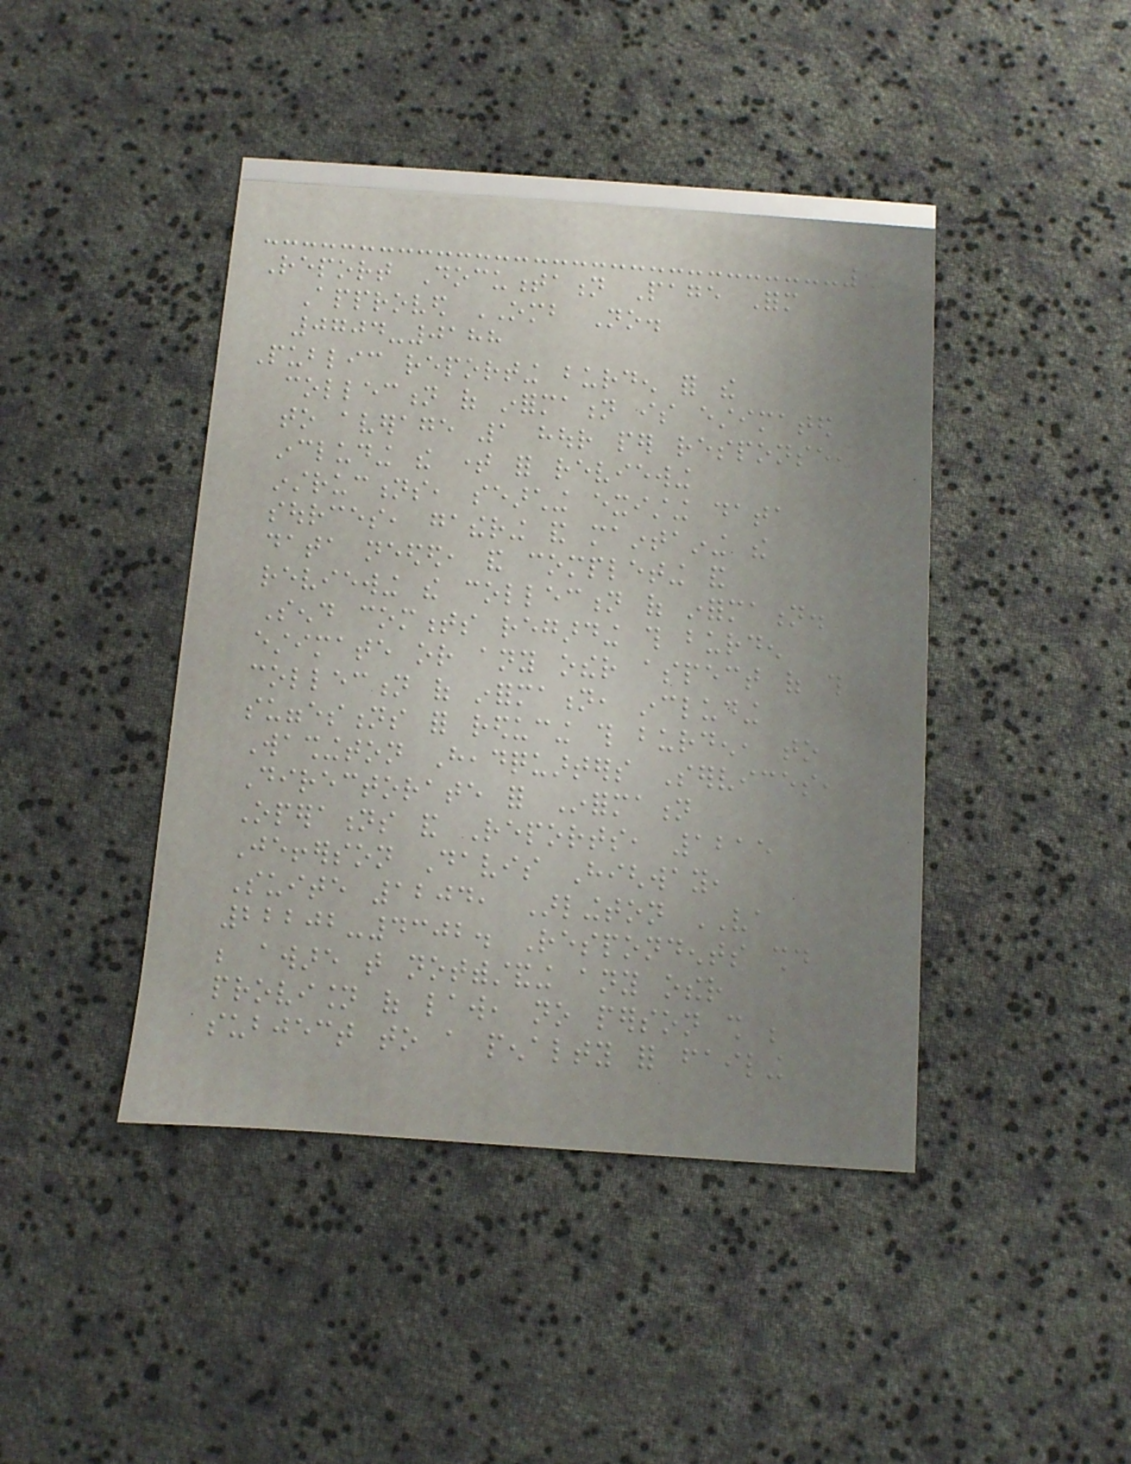Report Documentation Page Form
Approved OMB No.
0704-0188
Public reporting burden for the
collection of information is estimated
to average 1 hour per response,
including the time for reviewing
instructions, searching existing data
sources, gathering and maintaining the
data needed, and completing and
reviewing the collection of information.
Send comments regarding this burden
estimate or any other aspect of this
collection of information, including
suggestions for reducing this burden, to
Washington Headquarters Services,
Directorate for Information
Operations and Reports, 1215
Jefferson Davis Highway,
Suite 1204, Arlington VA
22202-4302. Respondents should
be aware that notwithstanding any other
provision of law, no person shall be
subject to a penalty for failing
